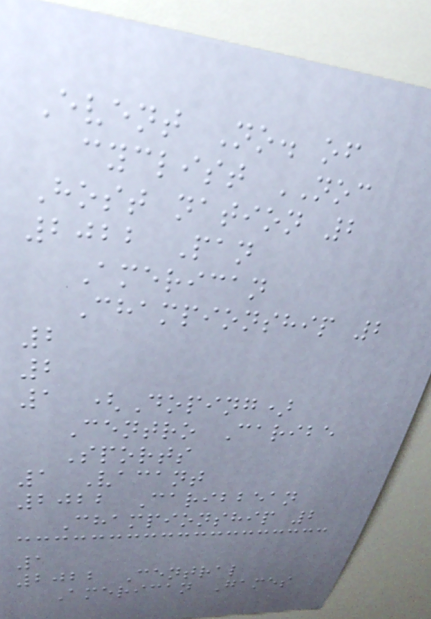Event No. of
cyclist NOC
Host nation 2
2022 Pan
American
Championship 2
2
2
1 (Doping)
Centro Caribe
Sports
1 Vacant
2022 Caribbean
Championship 2
1
2022 Central
American Games
